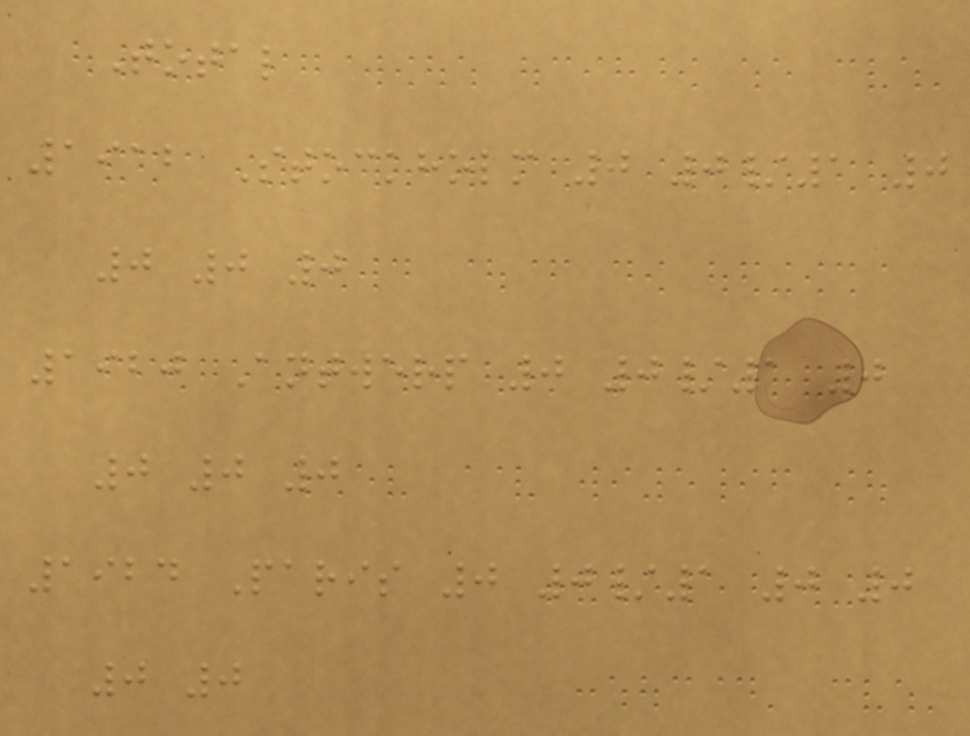Total
1912 Stockholm 0 0/1 0
0 0 0
1920 Antwerp 0 0/1 0
0 0 0
1924 Paris 0 0/1 0 0
0 0
